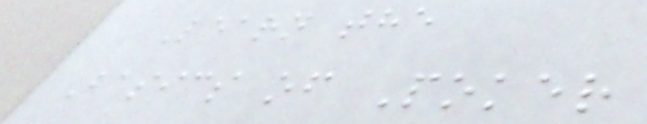Learn the
Basics of Poker
